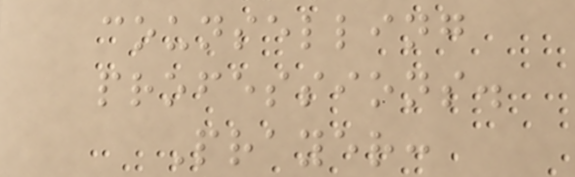counselling
professions.
Prayer:
